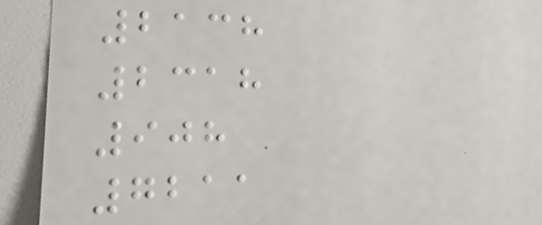2138
2318
908
7211
